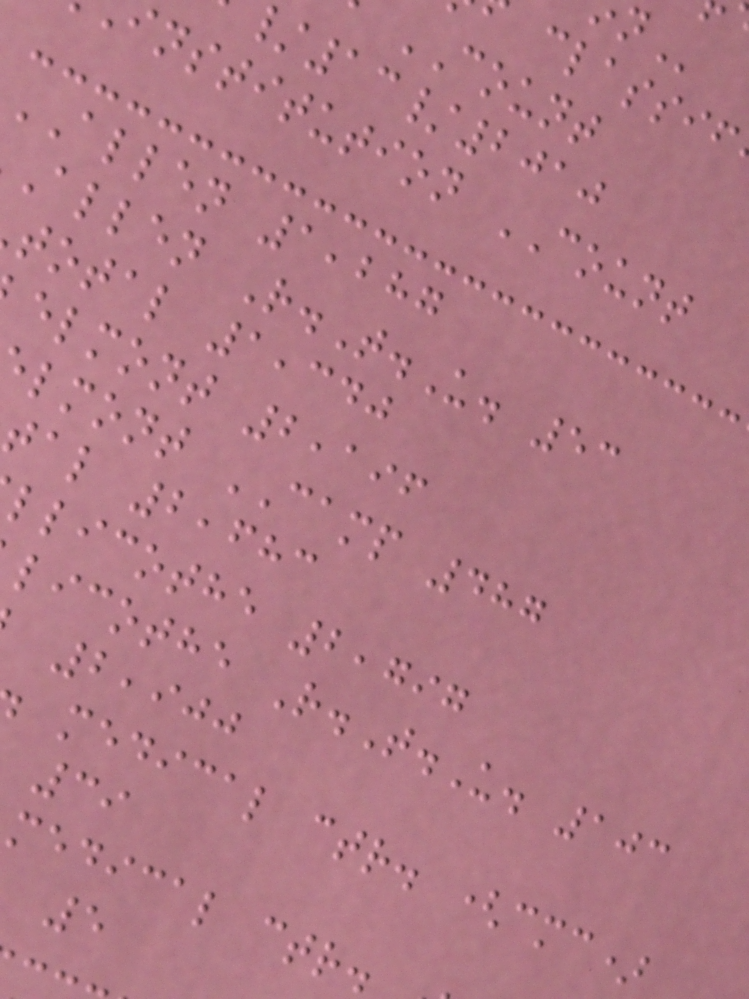COUNT
13/2010
institution COUNT
ALLEN 1,287
allen R.T.U. 53
total 1,340
elmont 2,196
lmont CAMP 487
tal 2,683
llicothe 2,797
licothe R.T.U. 103
2,900
medical ctr. (cmc)
medical ctr.
